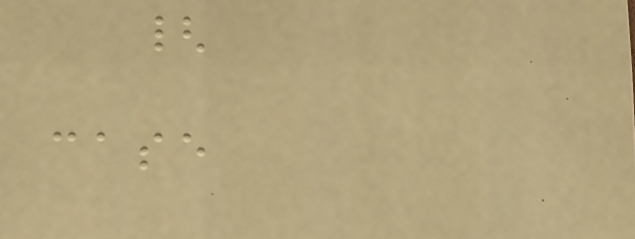{
case
